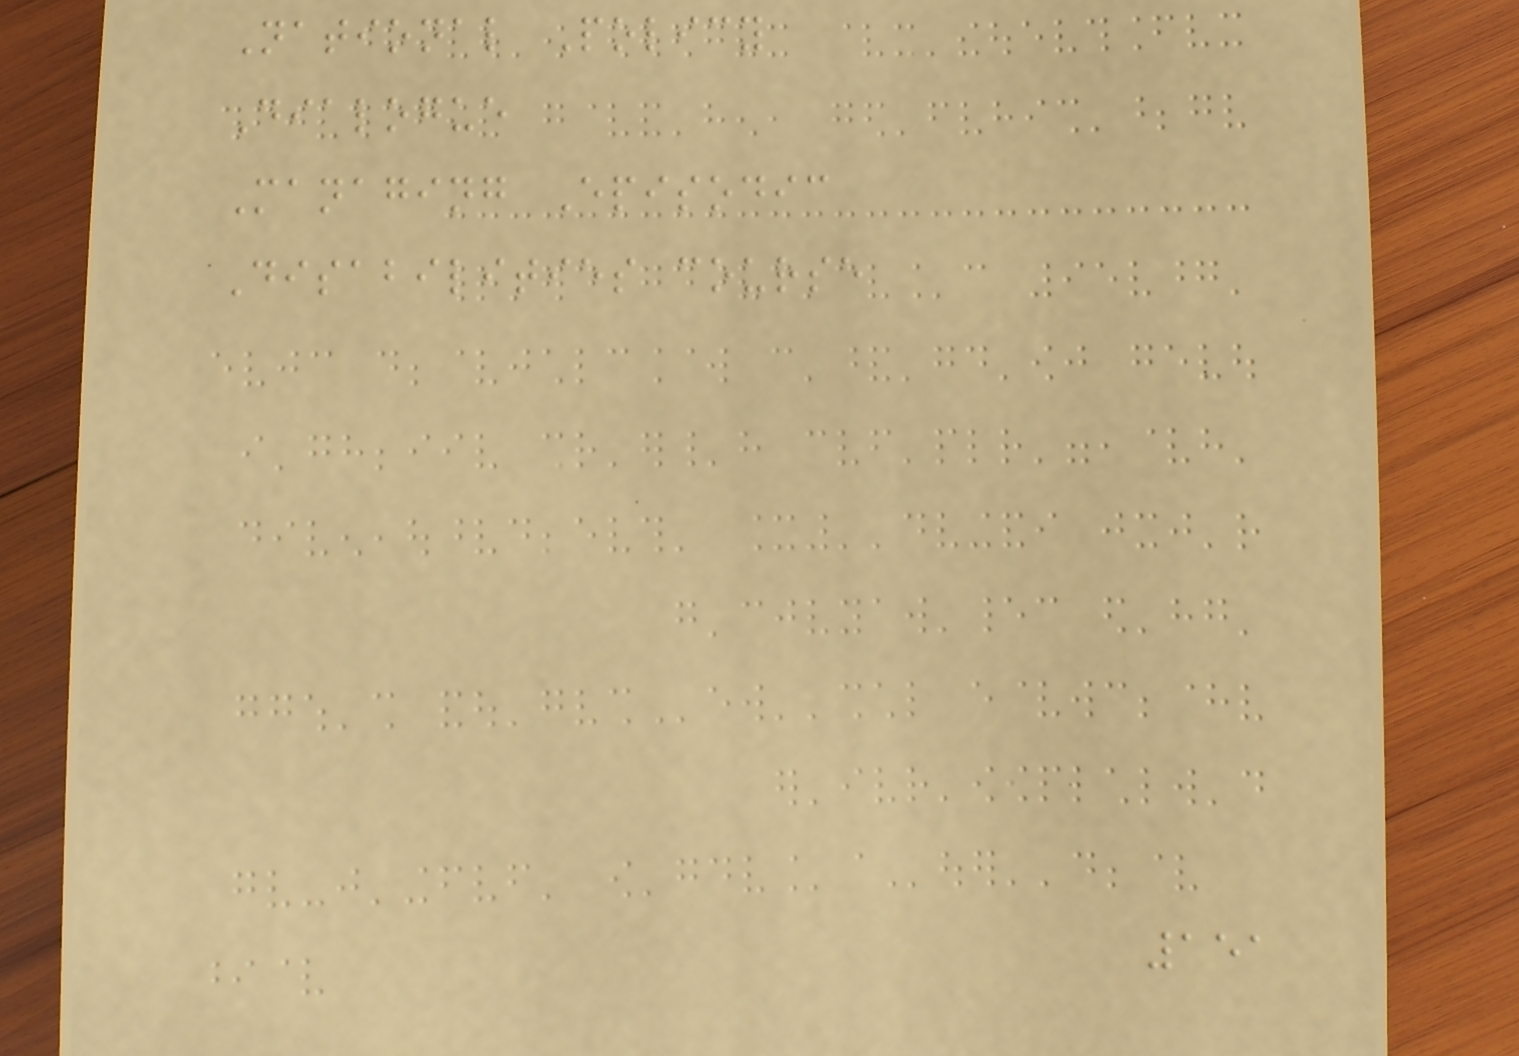National Policy
Dialogue
Managing Episodic
Disabilities course
151
